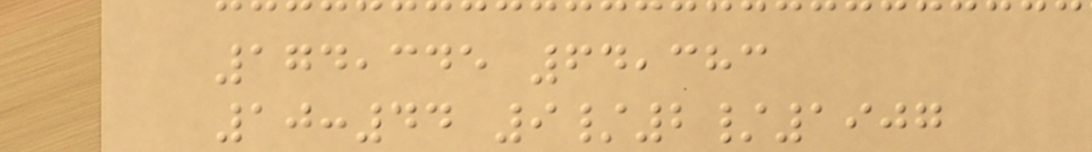174,345 64,383
10:44 9/2/1907
